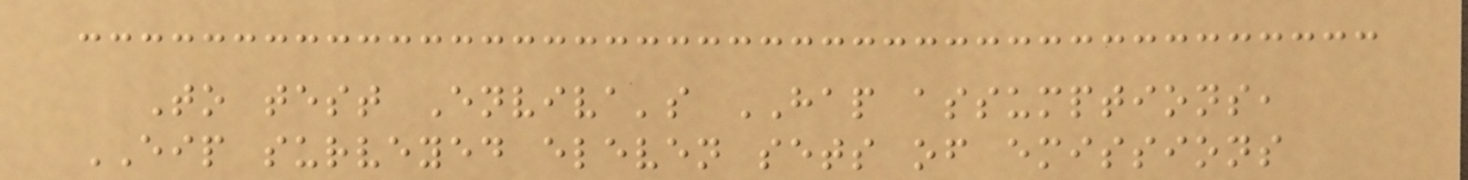To test Enviva's HAP assumptions,
EIP surveyed eleven sets of emissions
